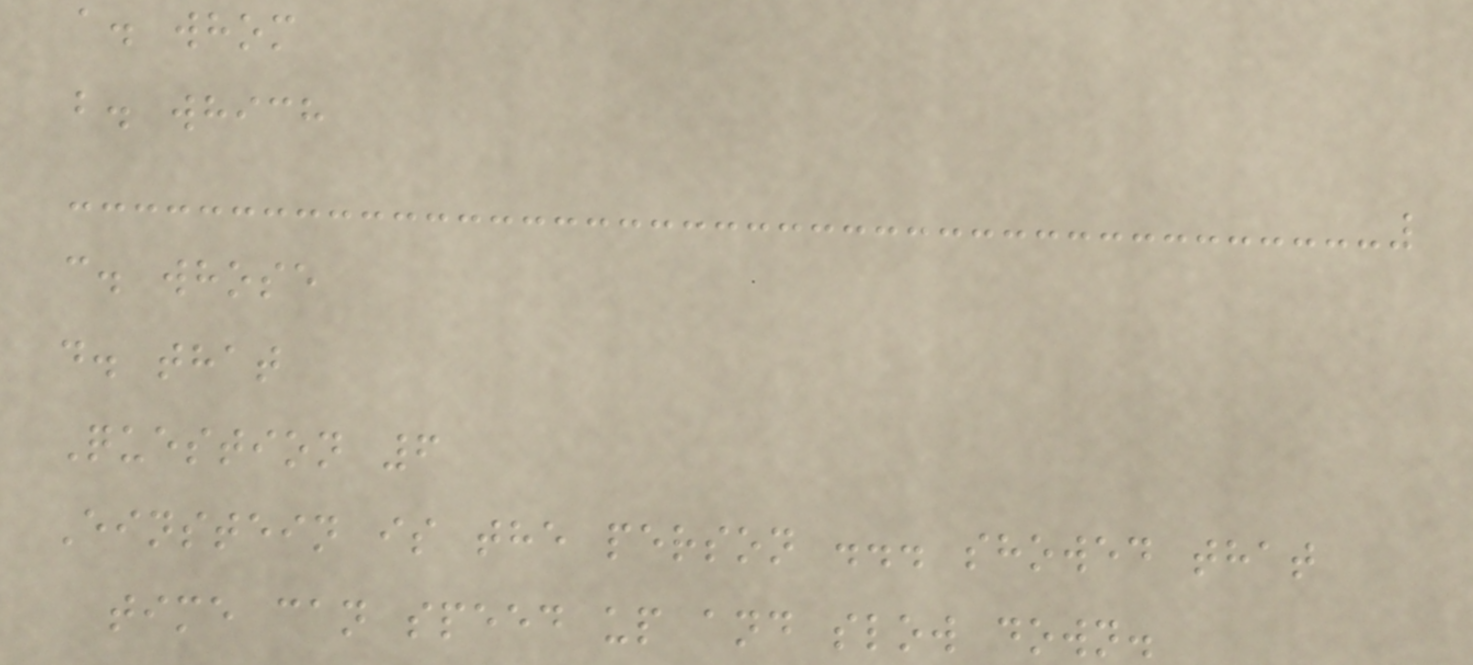a. whom
b. which
c. whose
d. that
Question 6
Einstein is the person ... showed that
time can speed up and slow down.
